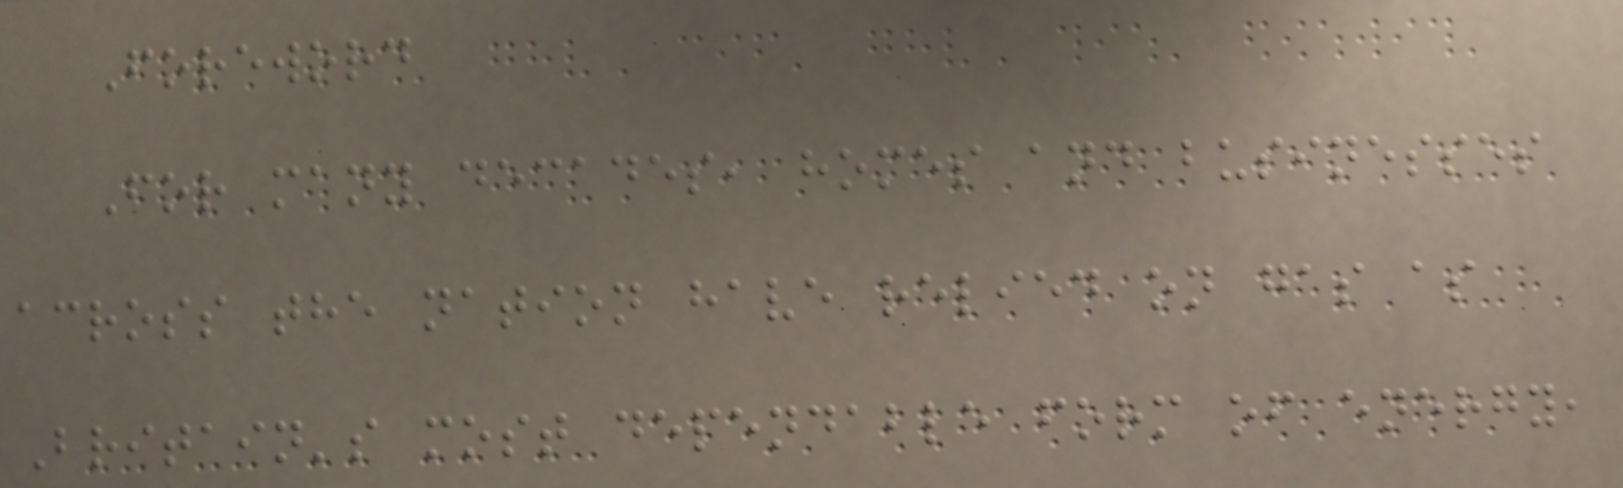Foreword
For many decades, homes and businesses
across the nation have relied on gas as
Britain's most dependable form of energy,
